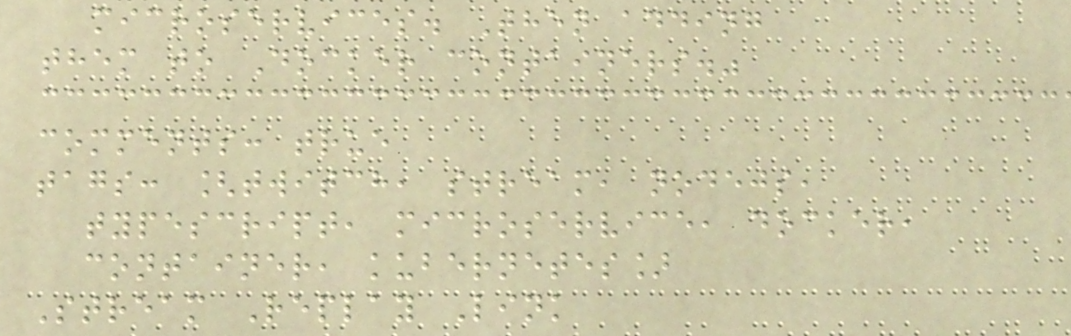microservices. Then adding
them to Docker containers."
comments: true
tags: [twitch, stream, nodejs,
typescript, microservice, docker,
container, kubernetes]
Stream Replay Link
